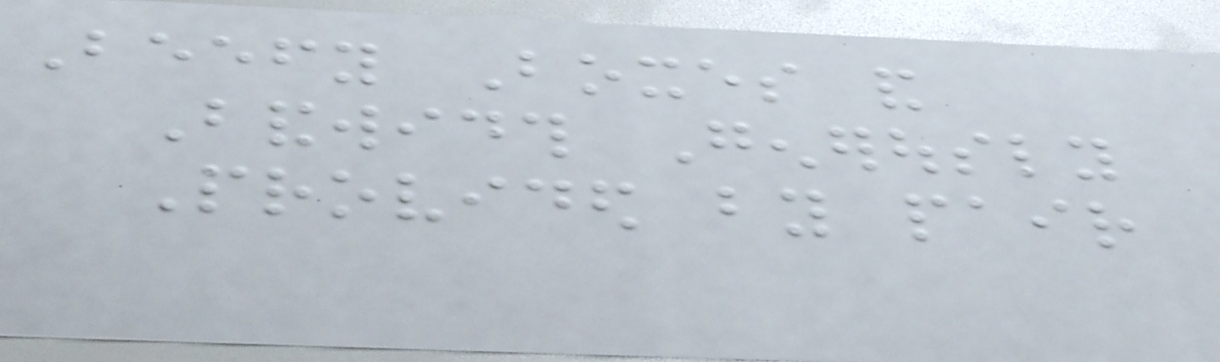Beefy Boxes and
Bandwidth Generously
Provided by pair
